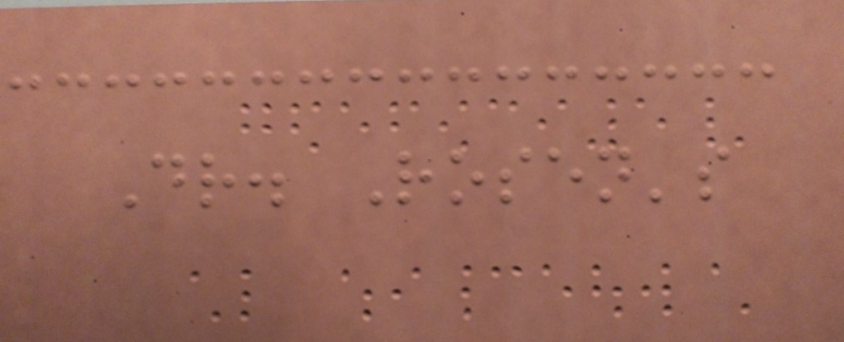Dr. Rosen's
